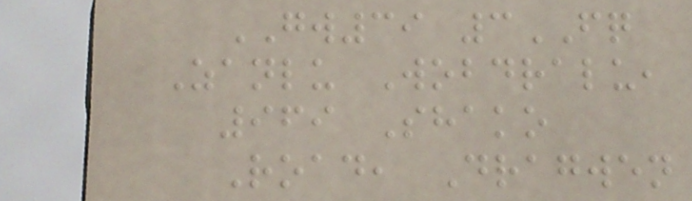GW39 3FQ
Zanlu Wobdralu,
969 Shako
Road, Dragwen
